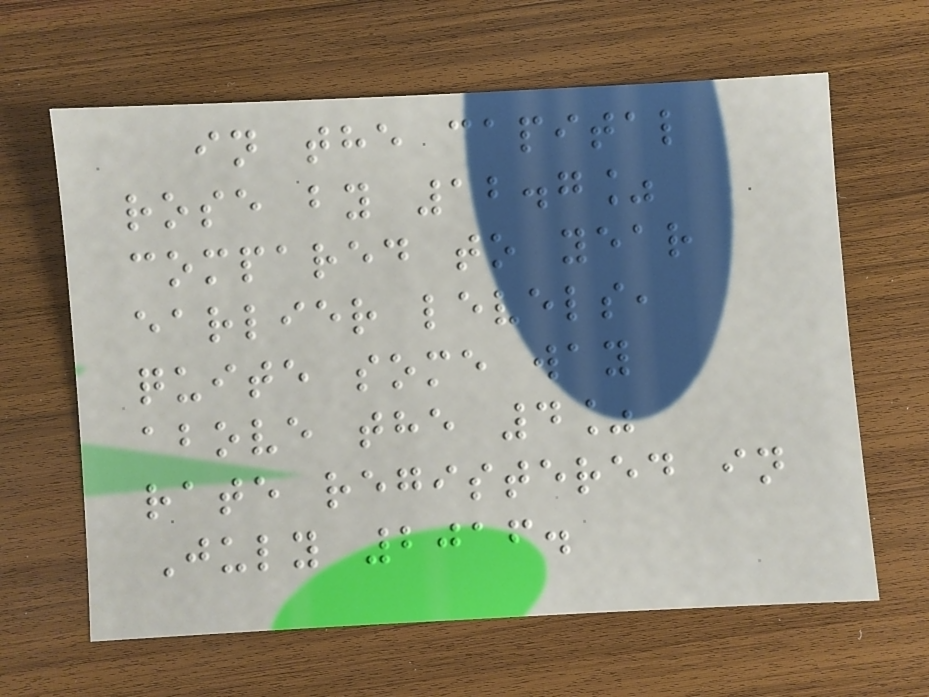in the capital
rose by 12.7%
compared to year
earlier levels,
quite some way
above the 4%
rate registered in
July 2016.
